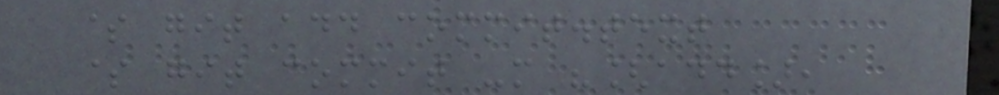$ git add commit.text
$ git commit -m "[add],
